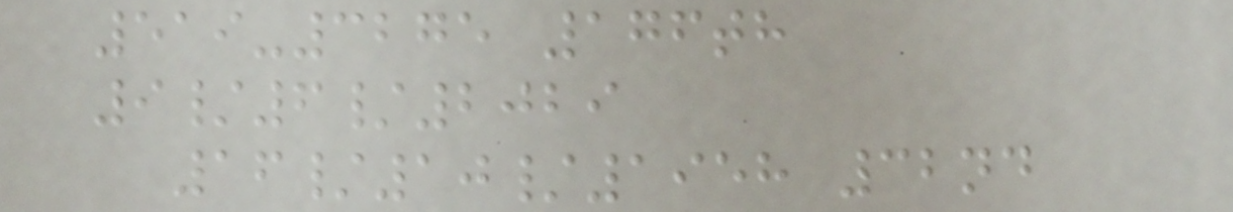519-3275 176th
9/6/2029
16/10/1958 32nd
